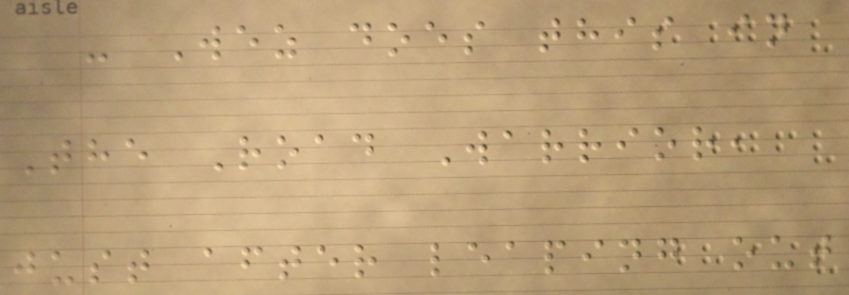- Wez does this in
The Road Warrior,
just after leaping out
